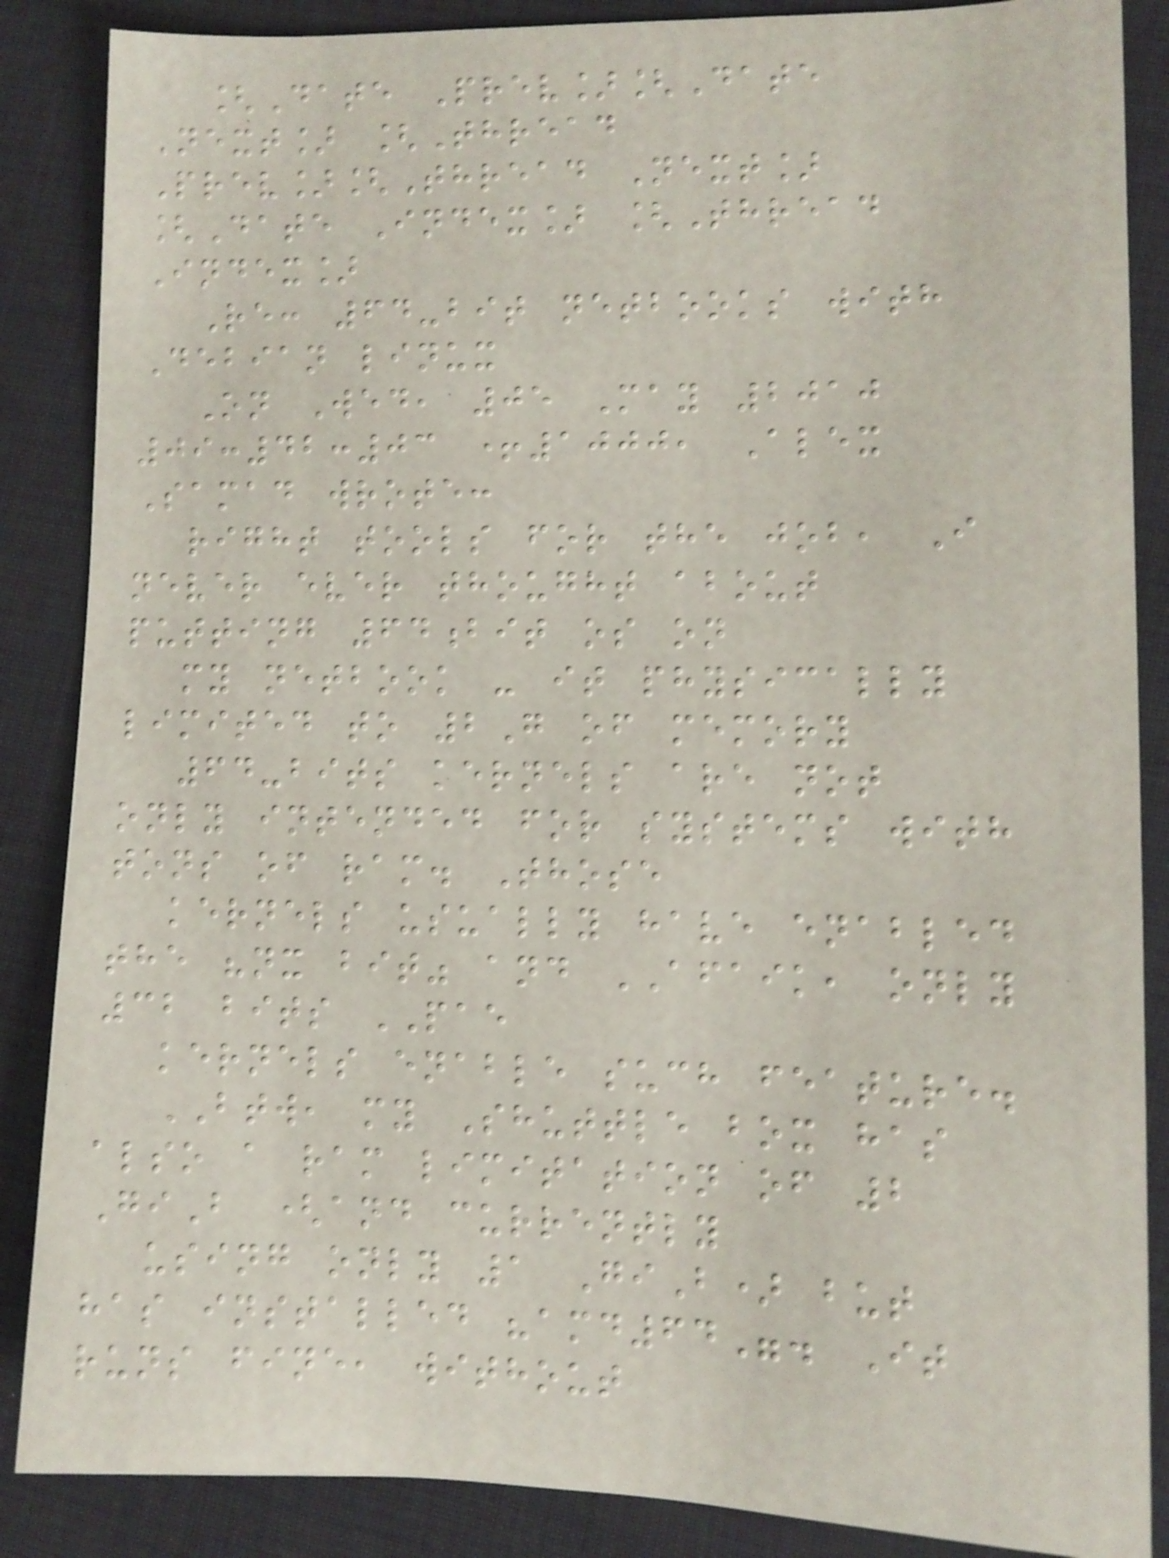[Date Prev][Date
Next] [Thread
Prev][Thread Next]
[Date Index] [Thread
Index]
Re: 64-bit netbooks with
Debian linux
On Wed, 05 May 2010
09:42:03 +1000, Alex
Samad wrote:
right tools for the job, I
never ever thought about
putting 64bit os on
my netbook - it physically
limited to 2G of memory
64-bits kernels are not
only intended for systems with
tons of ram. Those
kernels usually have enabled
the "nx bit" and AFAIK, only
32 bits PAE
kernels enable such feature.
BTW, my Shuttle box has
also a ram limitation of 2
GiB (and currently
using only 1 GiB) but
has installed "amd64". It
runs fine, without
